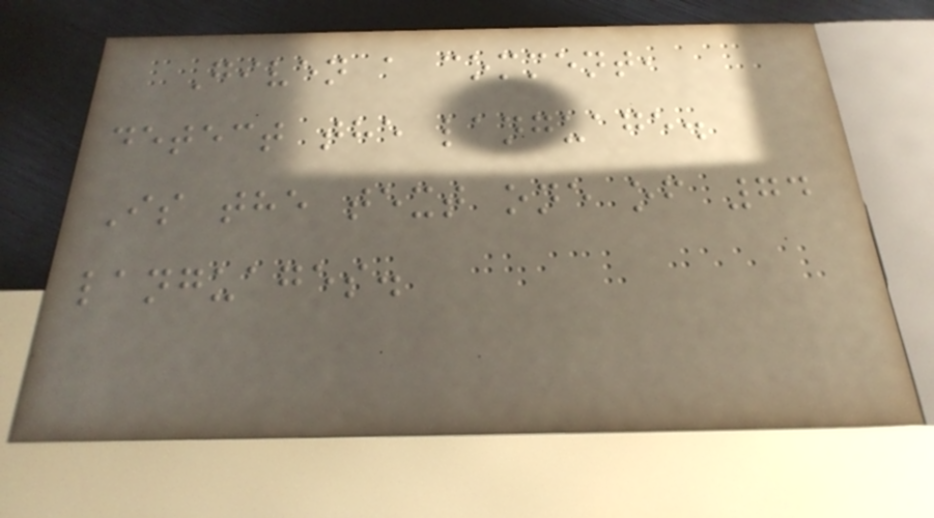Given a comment,
detect the language.
Is the text one of 74
languages.
